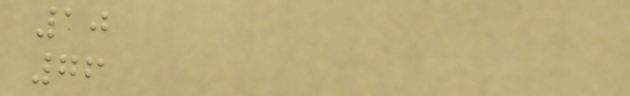10
76
